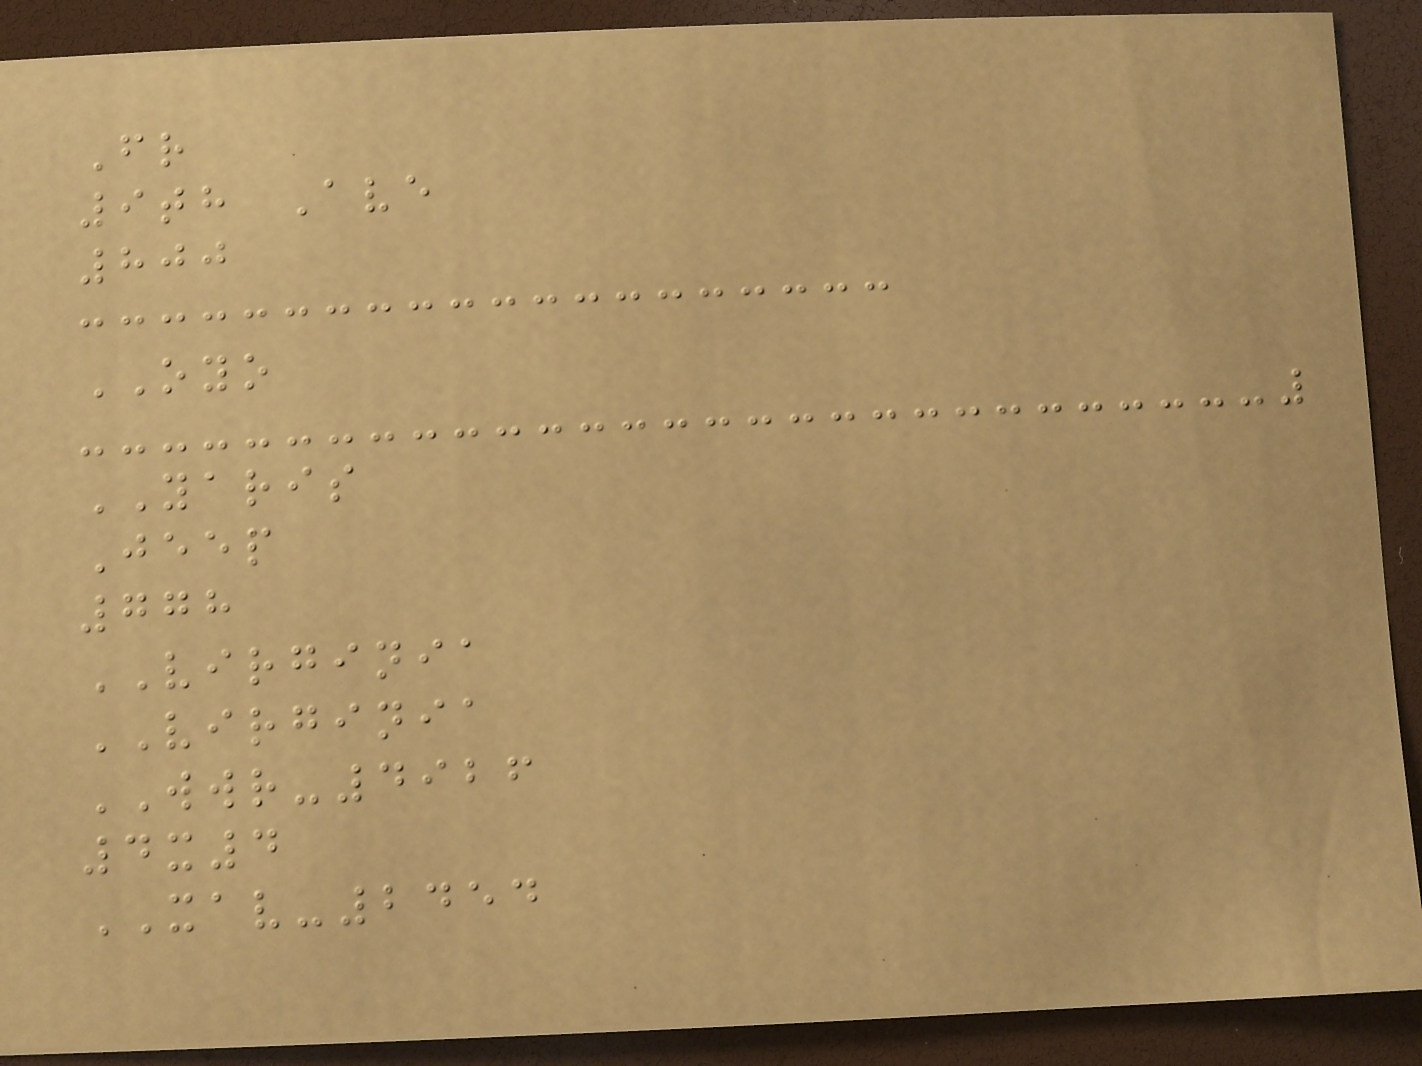Fr
9th Ave
800
OYO
YARIS
Jeep
778
VIRGINIA
VIRGINIA
WWR-4926
4x4
XAV-2454
